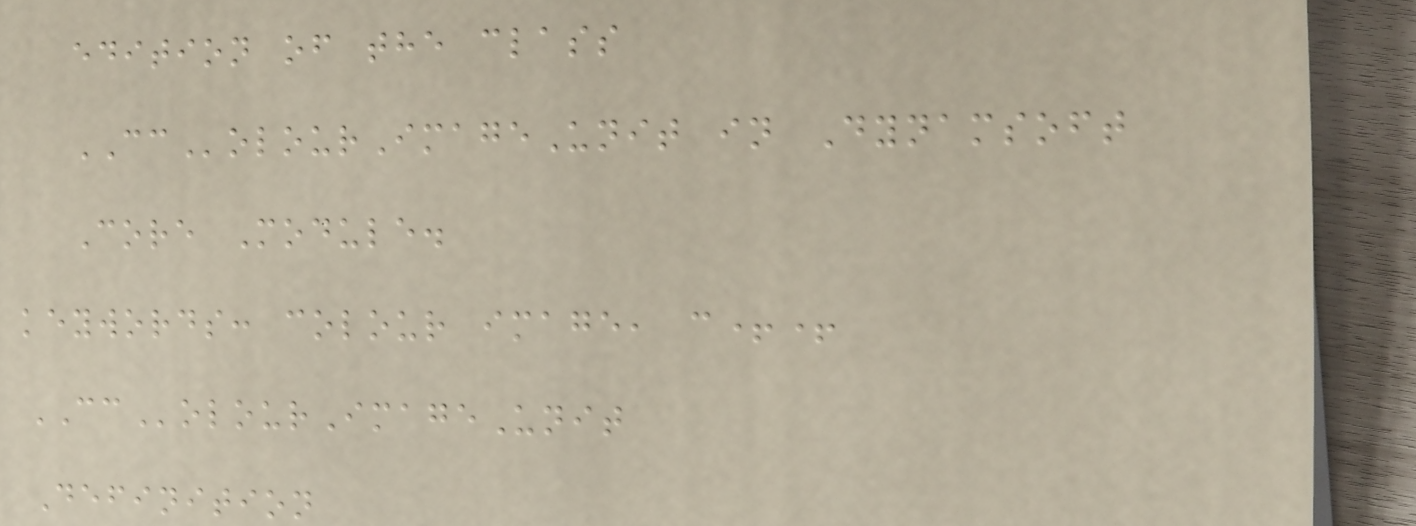edition of the class
CColourImageUnit in Dynamsoft
Core Module.
keywords: colour image, c++
CColourImageUnit
Definition
